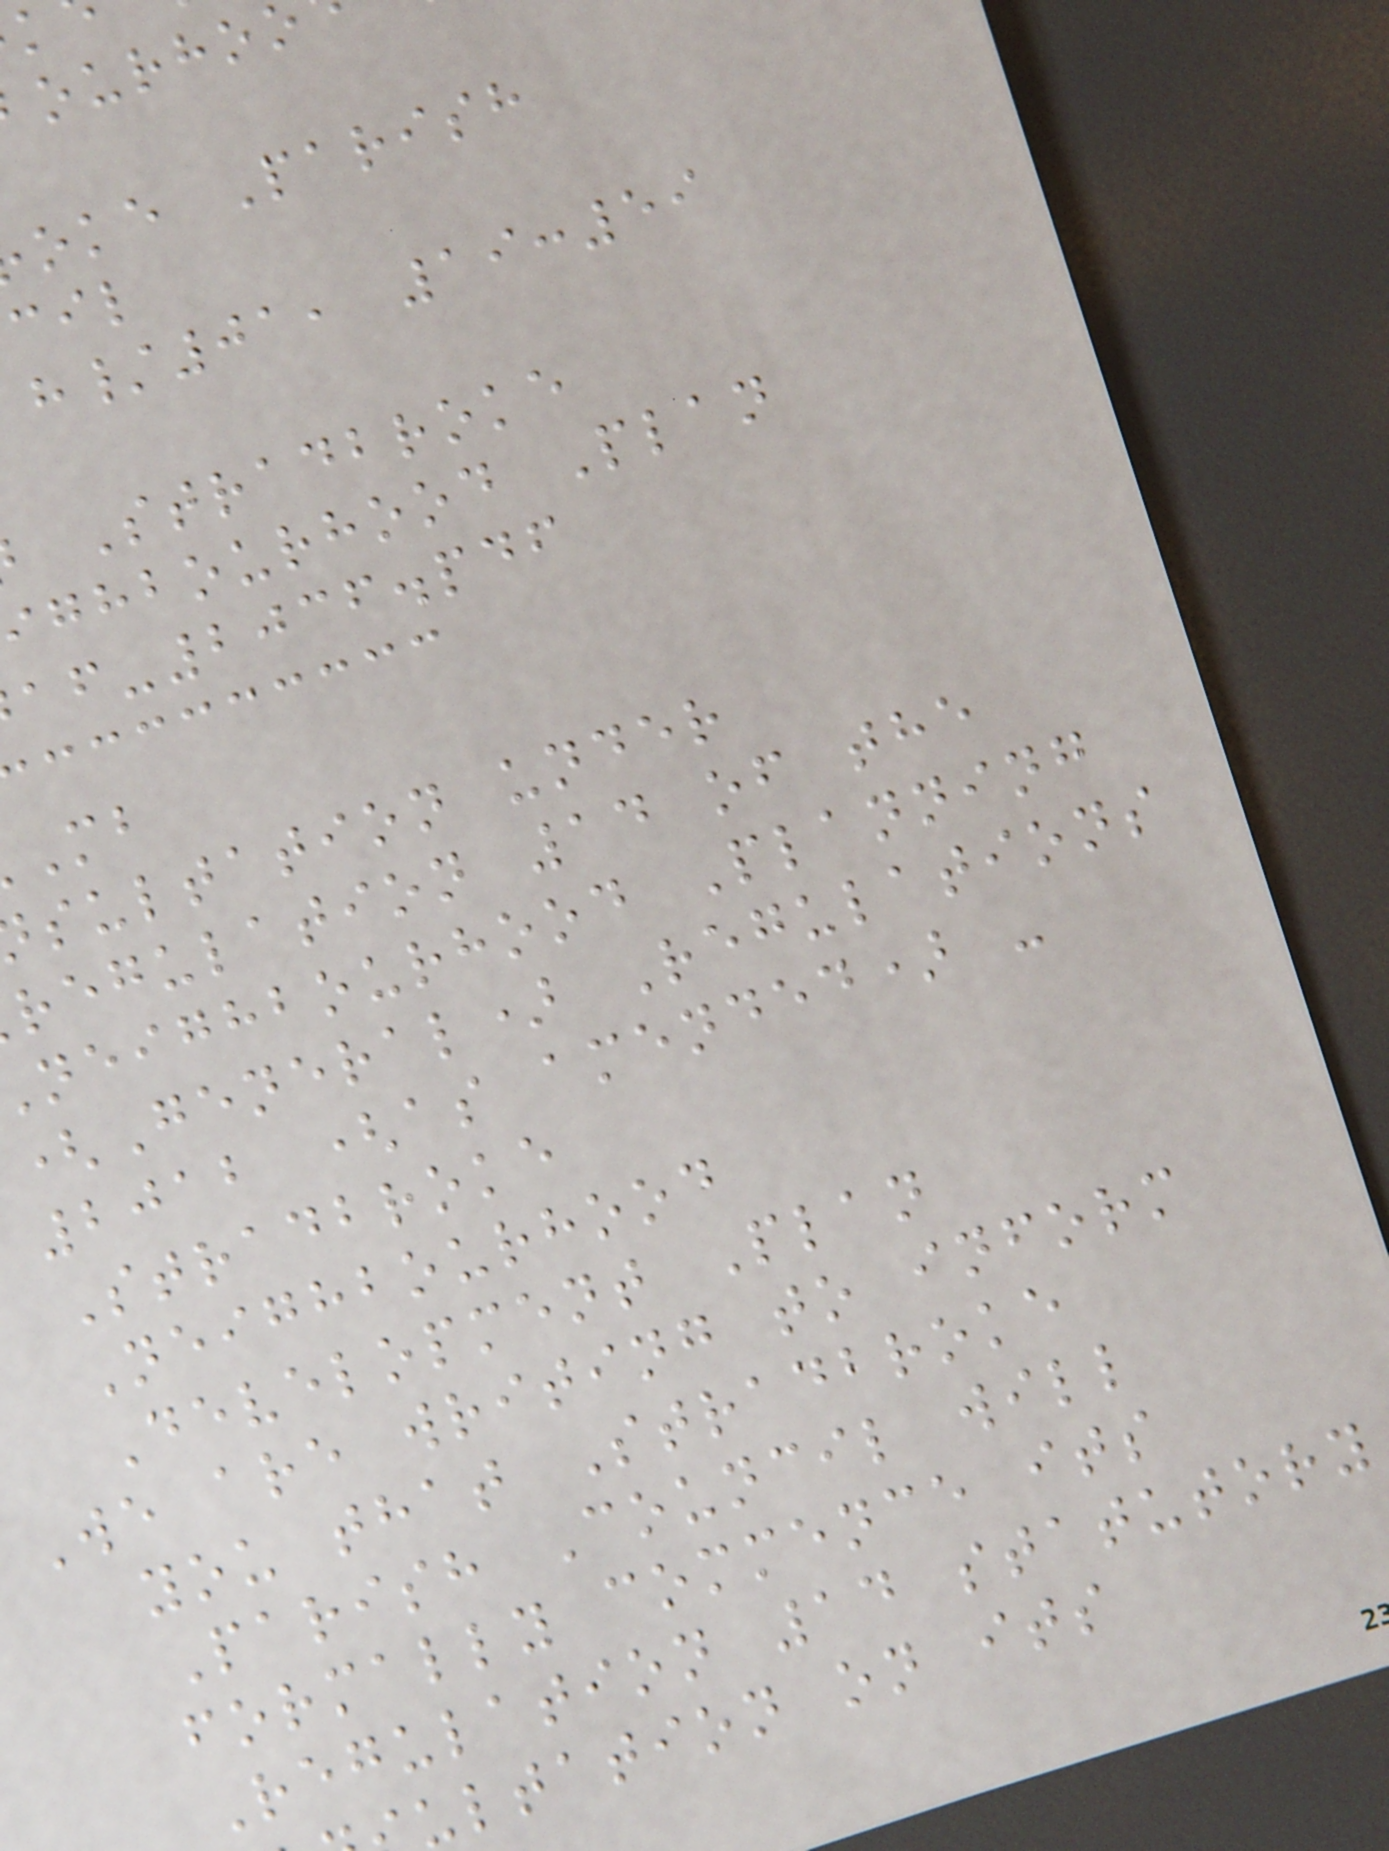oke Parish
/01, 19:59
Stradbroke
ighbourhood Plan
-2036.pdf
sultation under
regulation 14 of the
neighbourhood Planning
(General) Regulations
2012 (as amended) -
Stradbroke
Neighbourhood
Development Plan
We are writing to inform
you that Stradbroke
Parish Council will
formally commence its
Regulation 14 statutory
ultation on its
